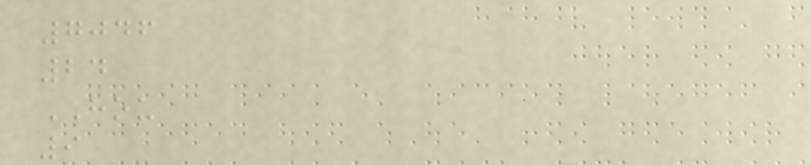7046
24
HOU
9
